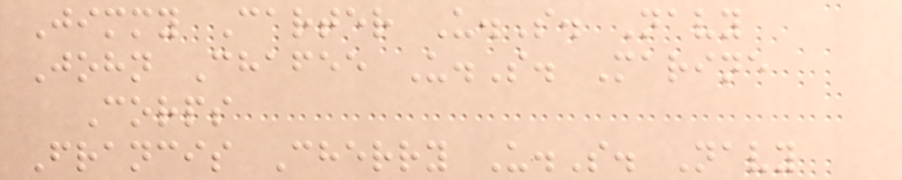Jimmy Carter U.S. Navy
John Chafee U.S. Marine
Corps
Francis Cherry U.S. Navy
